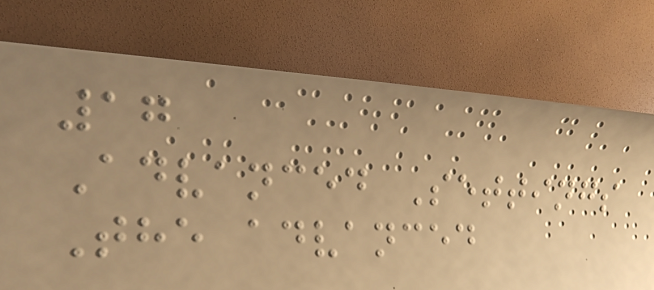17
Advanced Settings
The advanced
